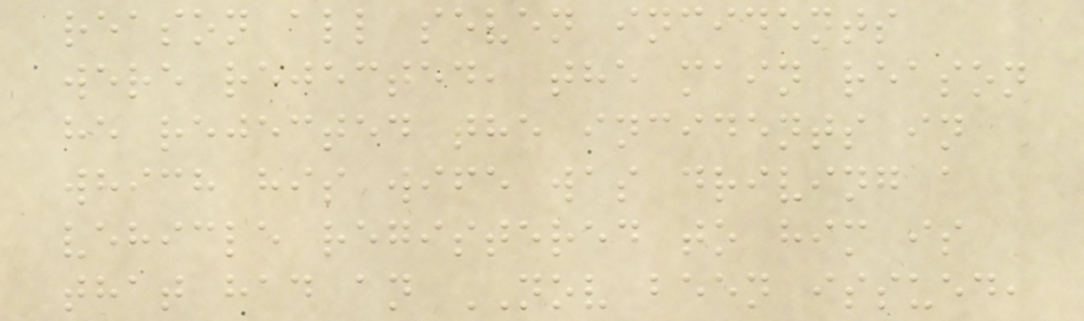reason all seven incidents
were rejected, the main reason
he rejected the incidents in
which his wife was driving a
vehicle registered to him is
that had an NOV been issued,
